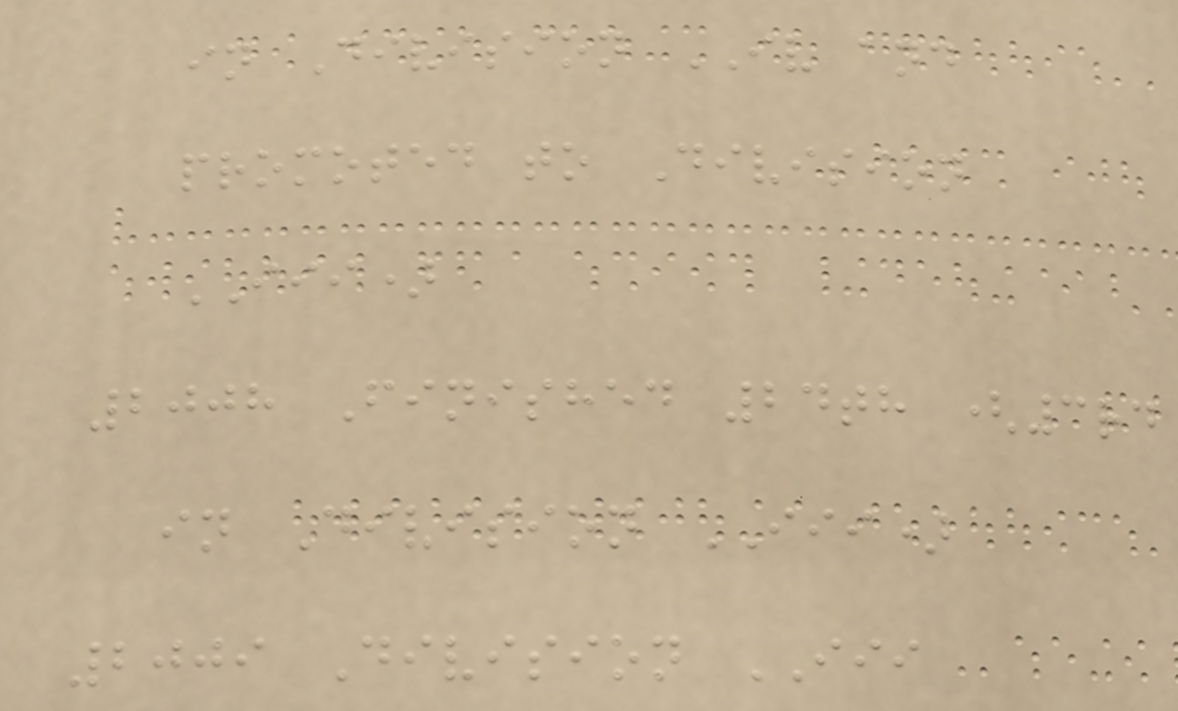in Division IV and
promoted to Division
III)
2008 Finished 24th (3rd
in Division III)
2009 Division III
